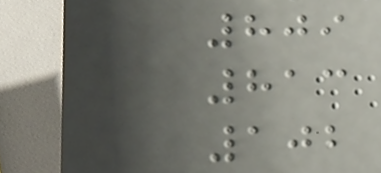809
813
102
